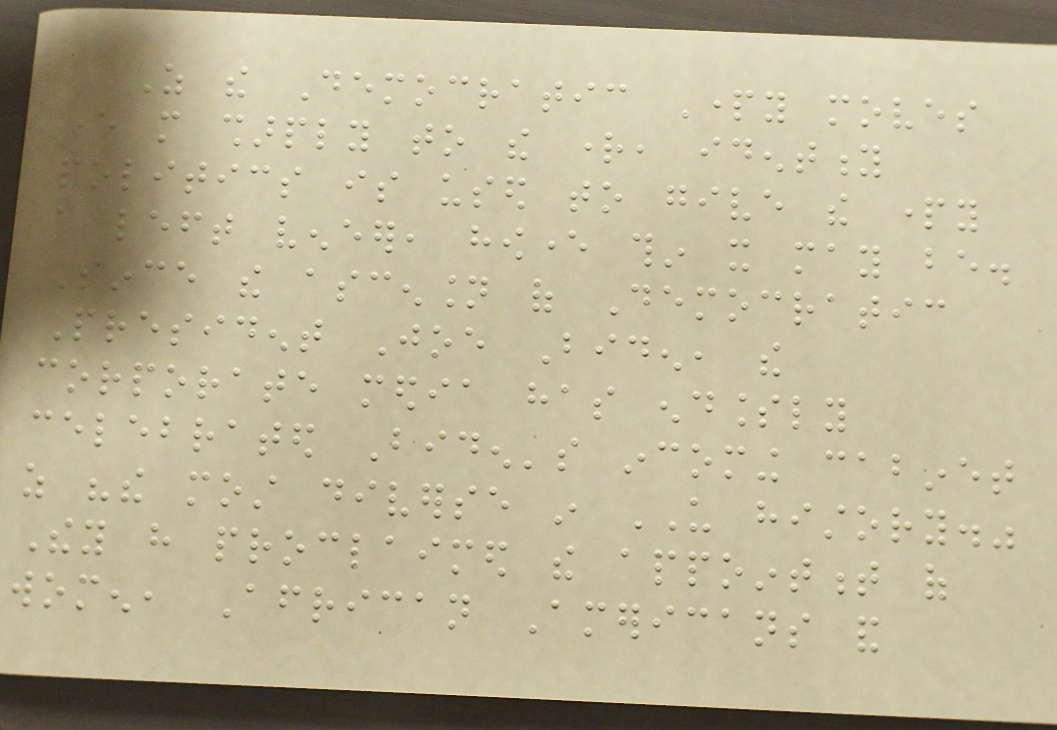As the Democratic Party moves
ever more sharply to the right, identity
politics is used to give the party
a left veneer, however thin it may be.
Since the ascension of Democratic
President Joe Biden, the
corporate media has endlessly
celebrated Biden's incoming cabinet
as "the most diverse in US history."
They have proclaimed the appointment of
women, African Americans and
